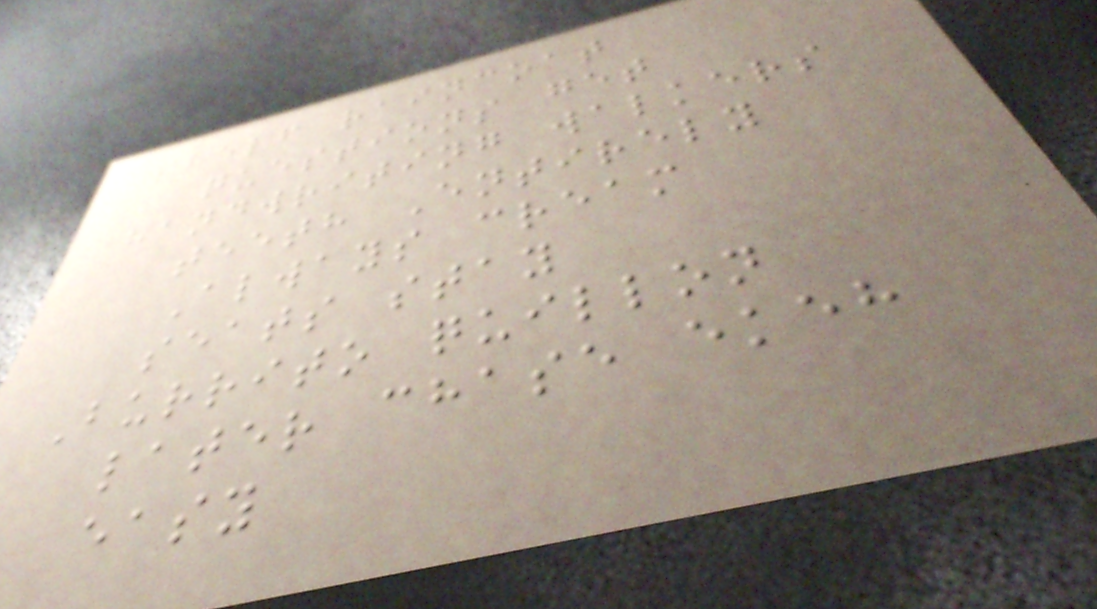shelf raincoat
questions get
handwriting walkers
teeth Entirely
Always cream
seats stay
Burrito quillon
later chase ekeh
easy
